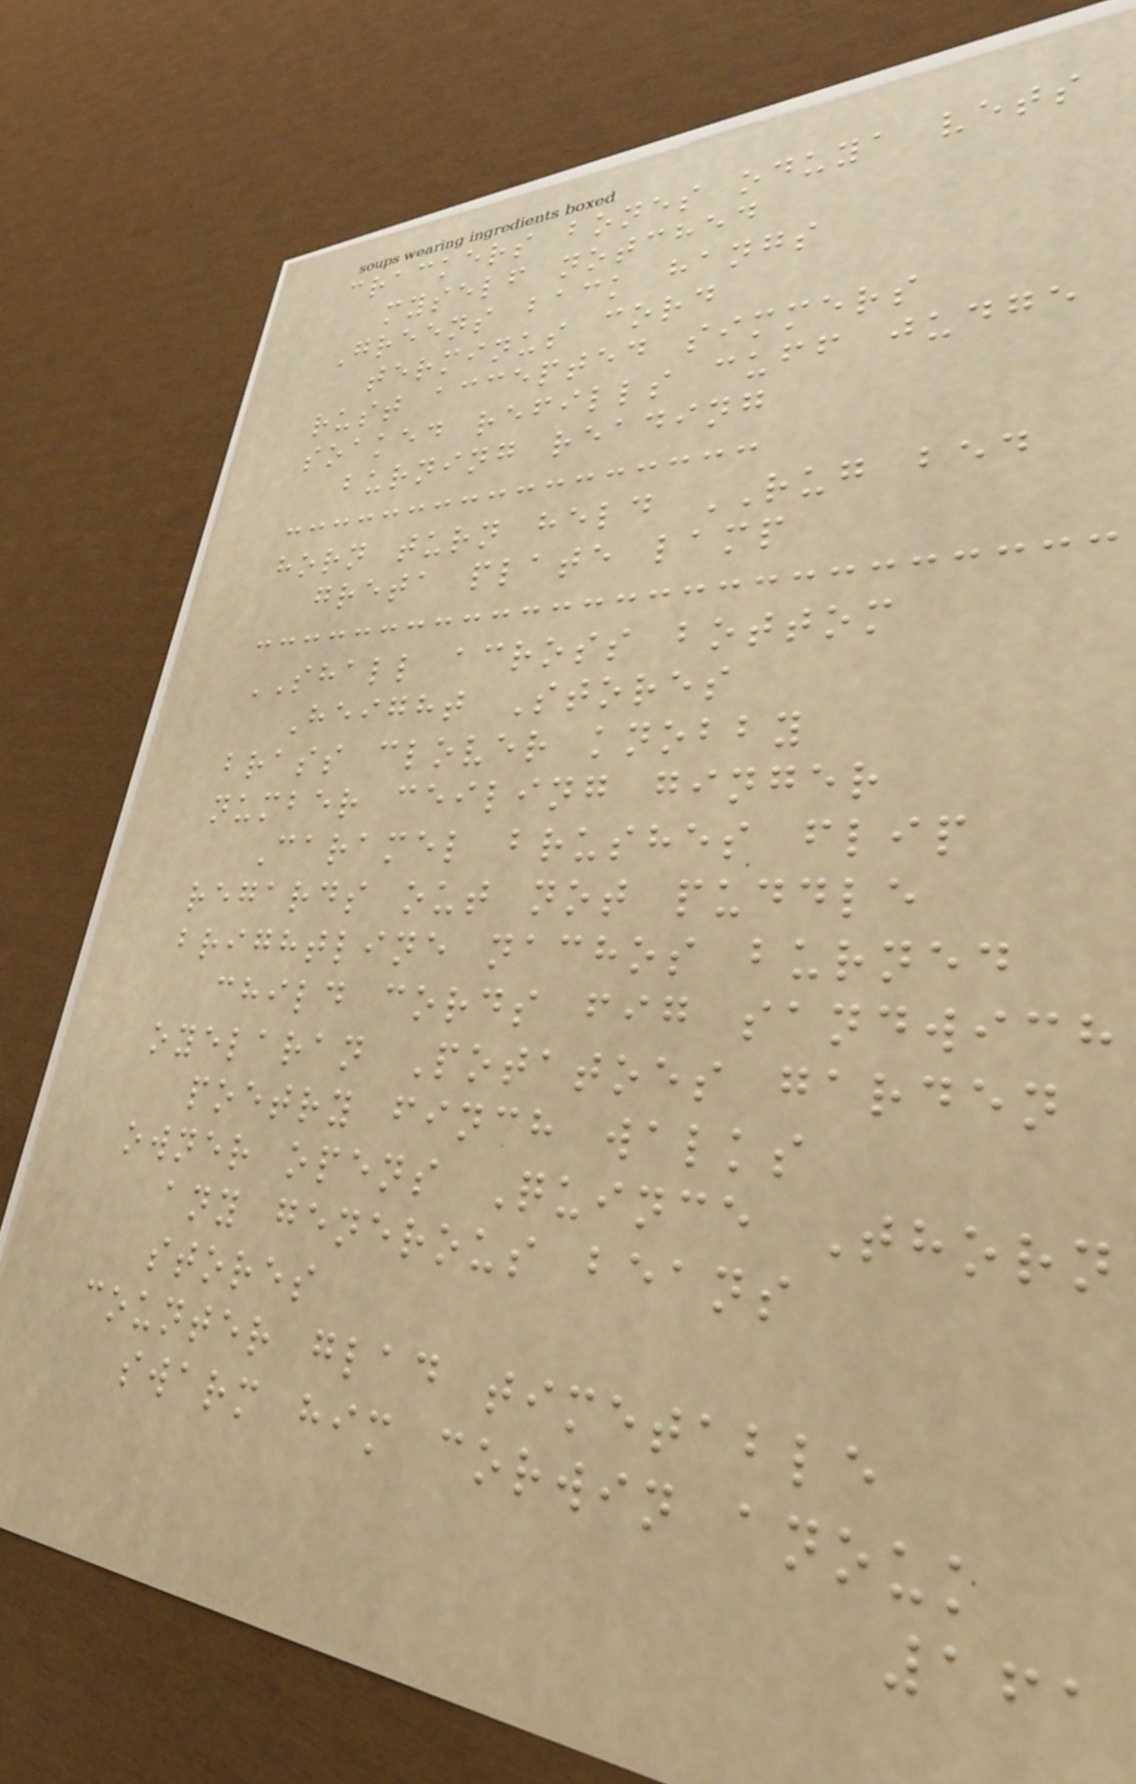crackers bones oduya vets
myself notched
Greens back hangs
terminus cord
rust accepted simmers
soaked refills cuff judge
burning reading
horn turn held RUG bed
greta plate lamp
SHALL across bottom
Height Stores
brass clover knobby
number ceiling ginger
Caramel brushes flip
regards out not puddle
brightline nachos burned
child cords fig sandwich
oyelaran Potatoes garden
poetry finch walks
owner opens Quince Thorn
any generous beans
stores
counter glad timetable
swarm him corwin anouk
161
